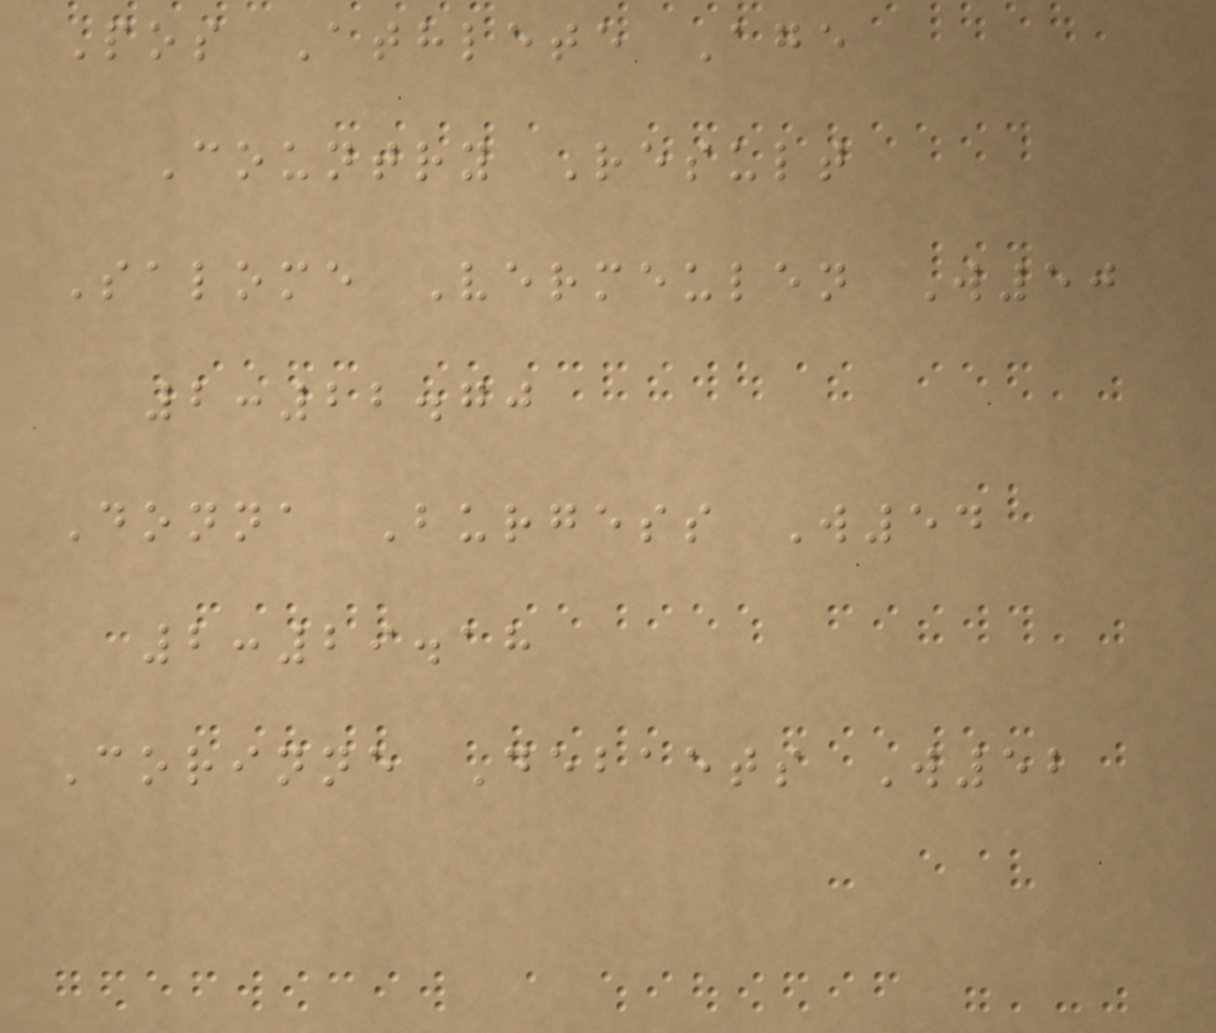Pos Athlete Age
Country Result
Salome Vermeulen W50
2:22.70
Donna Burgess W54
2:29.18
Corinne Debaets W52
